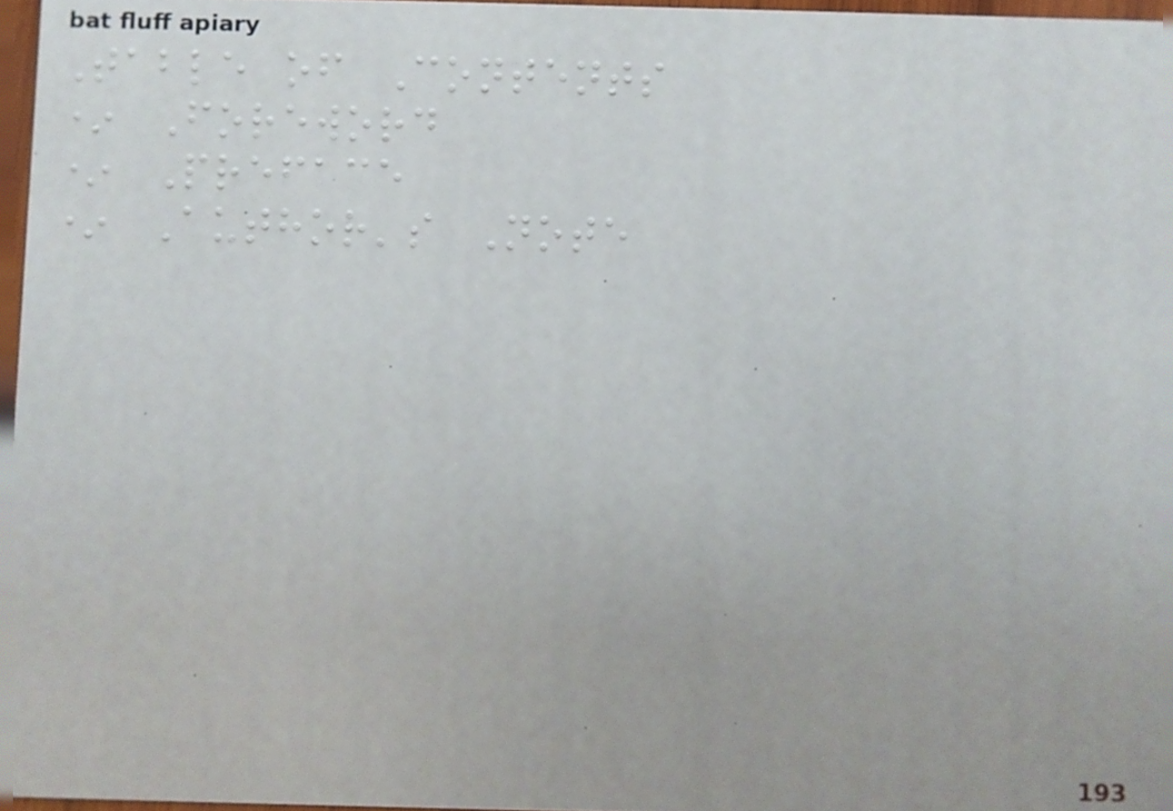Table of Contents
* Foreword
* Preface
* Author's Note
